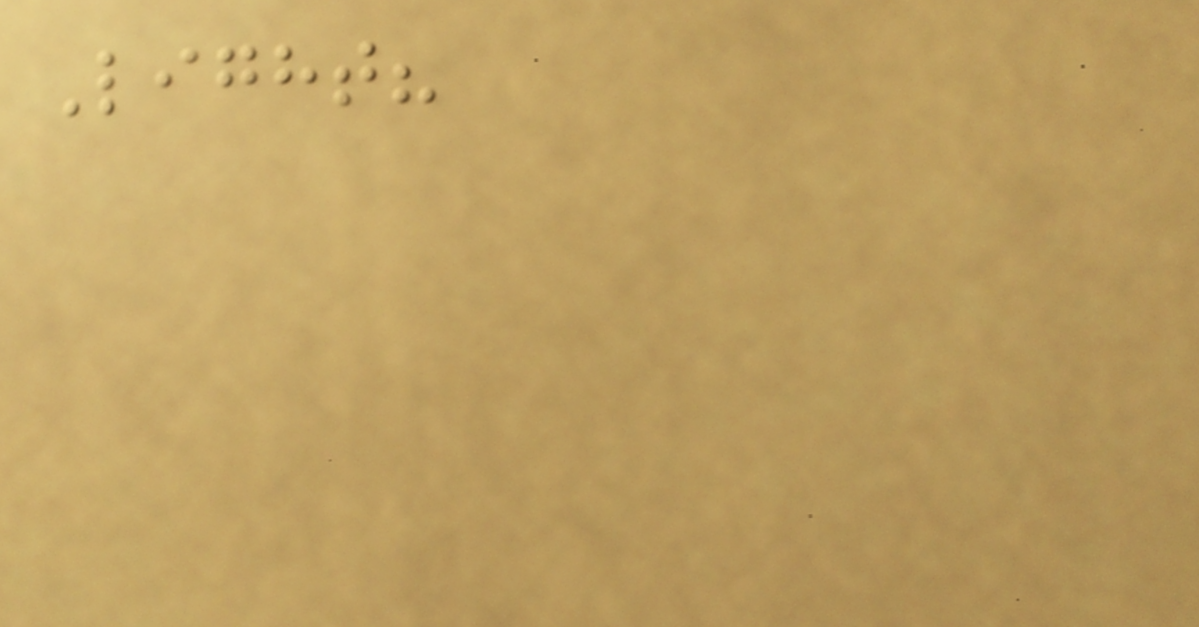Light?
